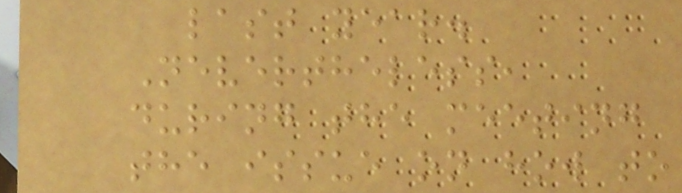last year.
Nevertheless,
during the meeting
the issue on how to
